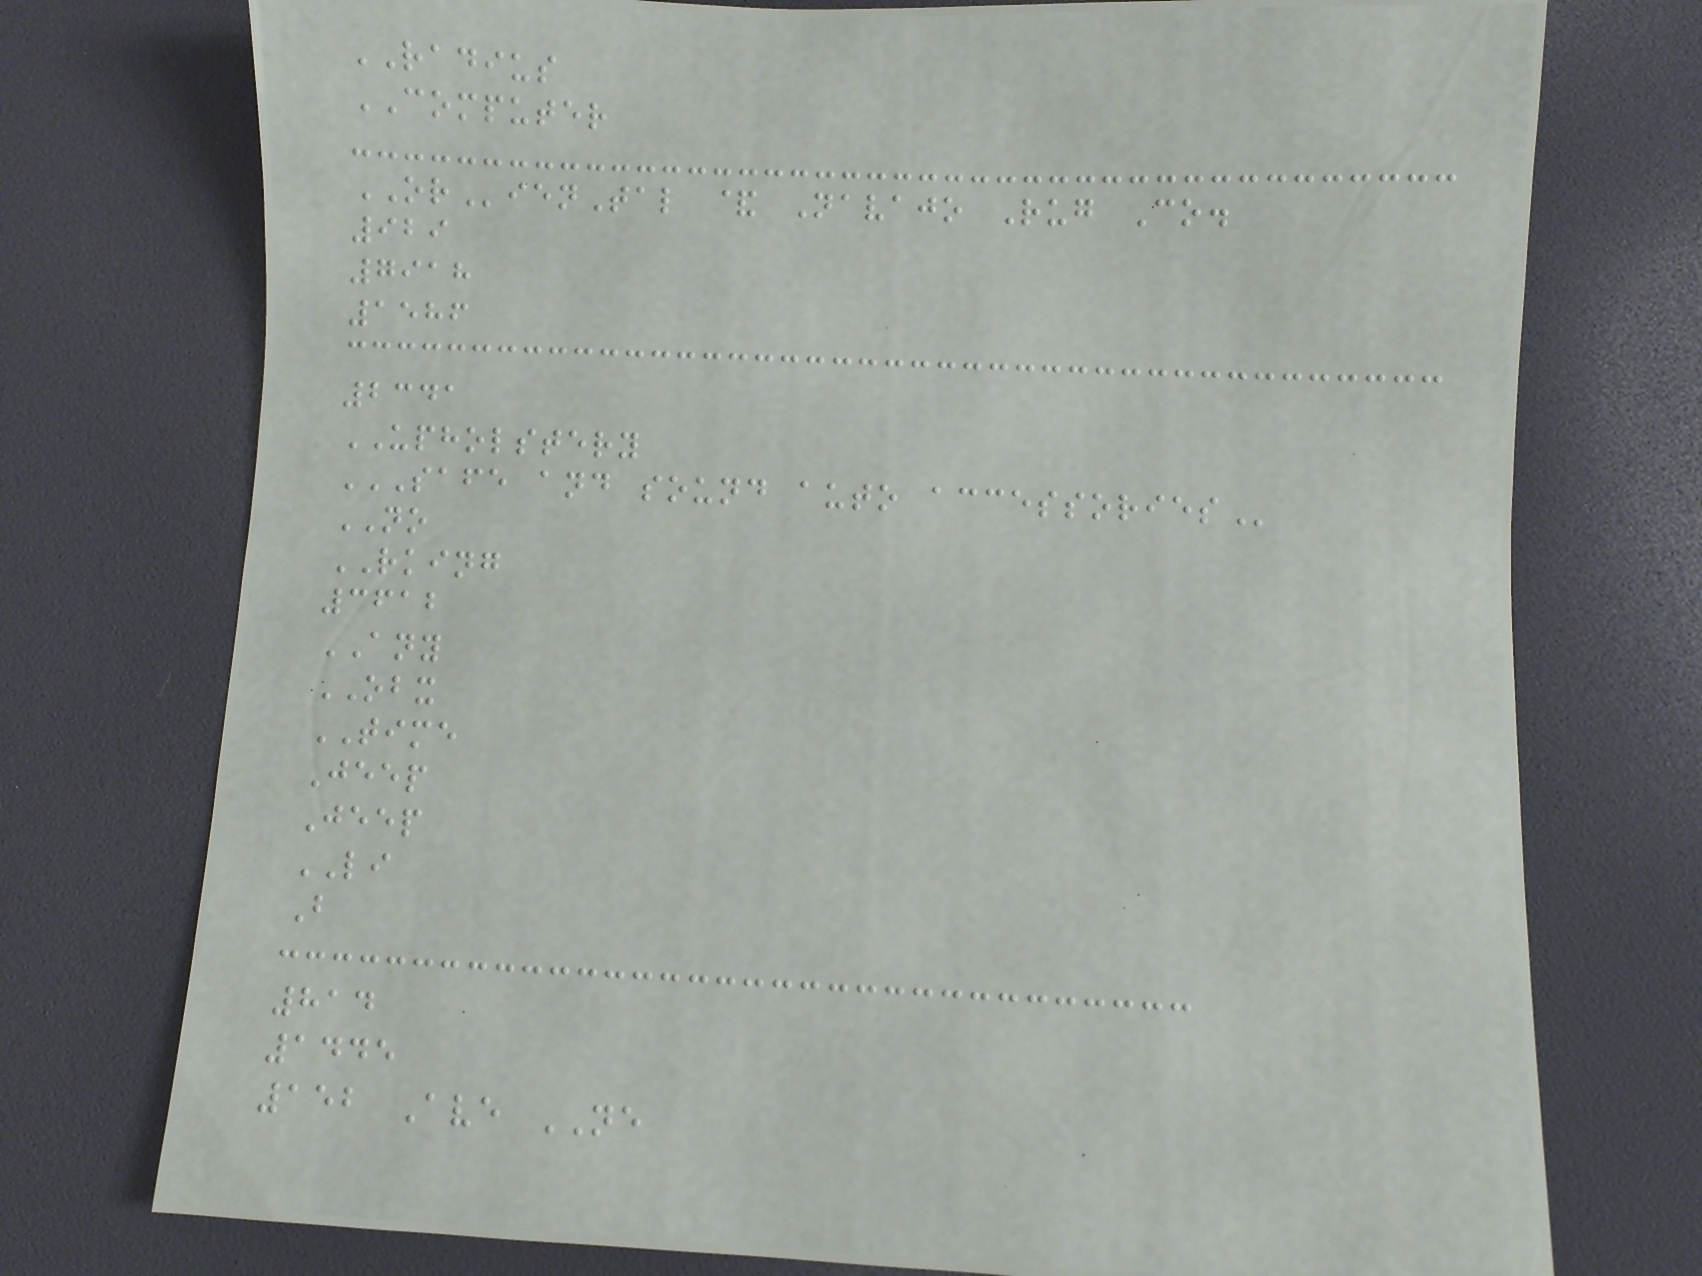RADIUS
COMPUTER
ORienTal & Navajo Rug Co.
929
7918
1586
2341
UPHOLSTERY
SAFE AND SOUND AUTO ACCESSORIES
NO
RKING
3612
ANY
OBX
TIME
Jeep
Jeep
LI
B
814
1445
152 Ave NE
